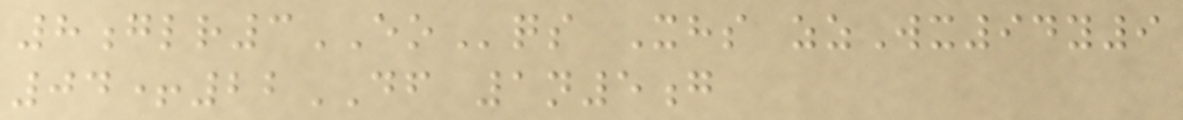8glr3EOqs Xhs zzWx94y9
04+22DF 1n5g
